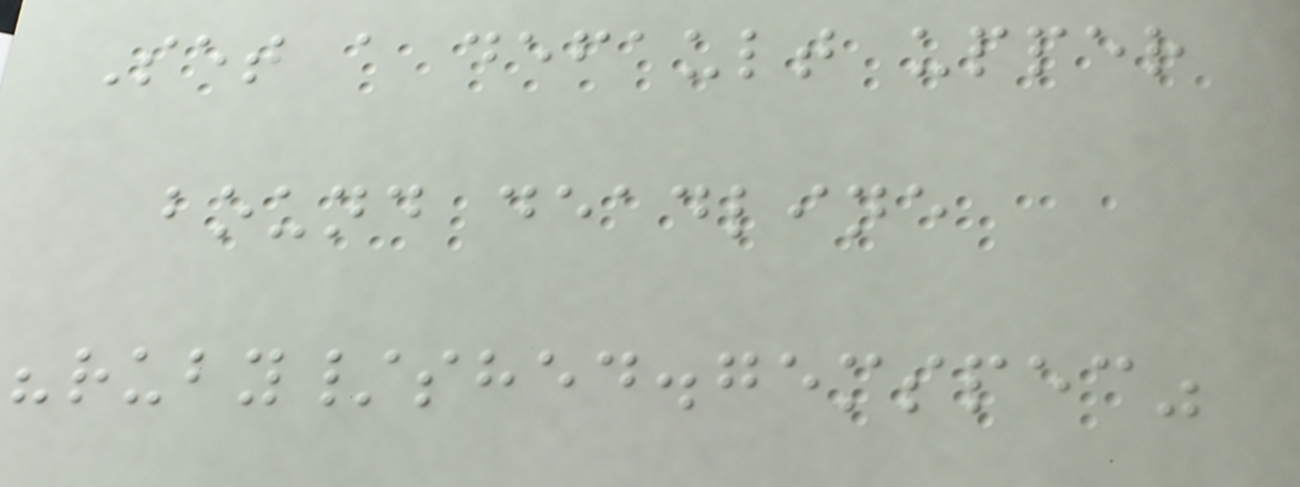Set a default upper
bound deadline
"ruby/shed.gemspec"
